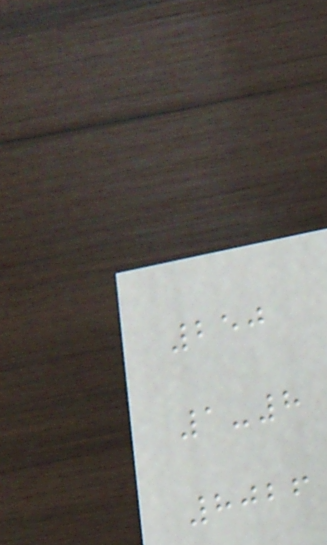250
1-8
8026
